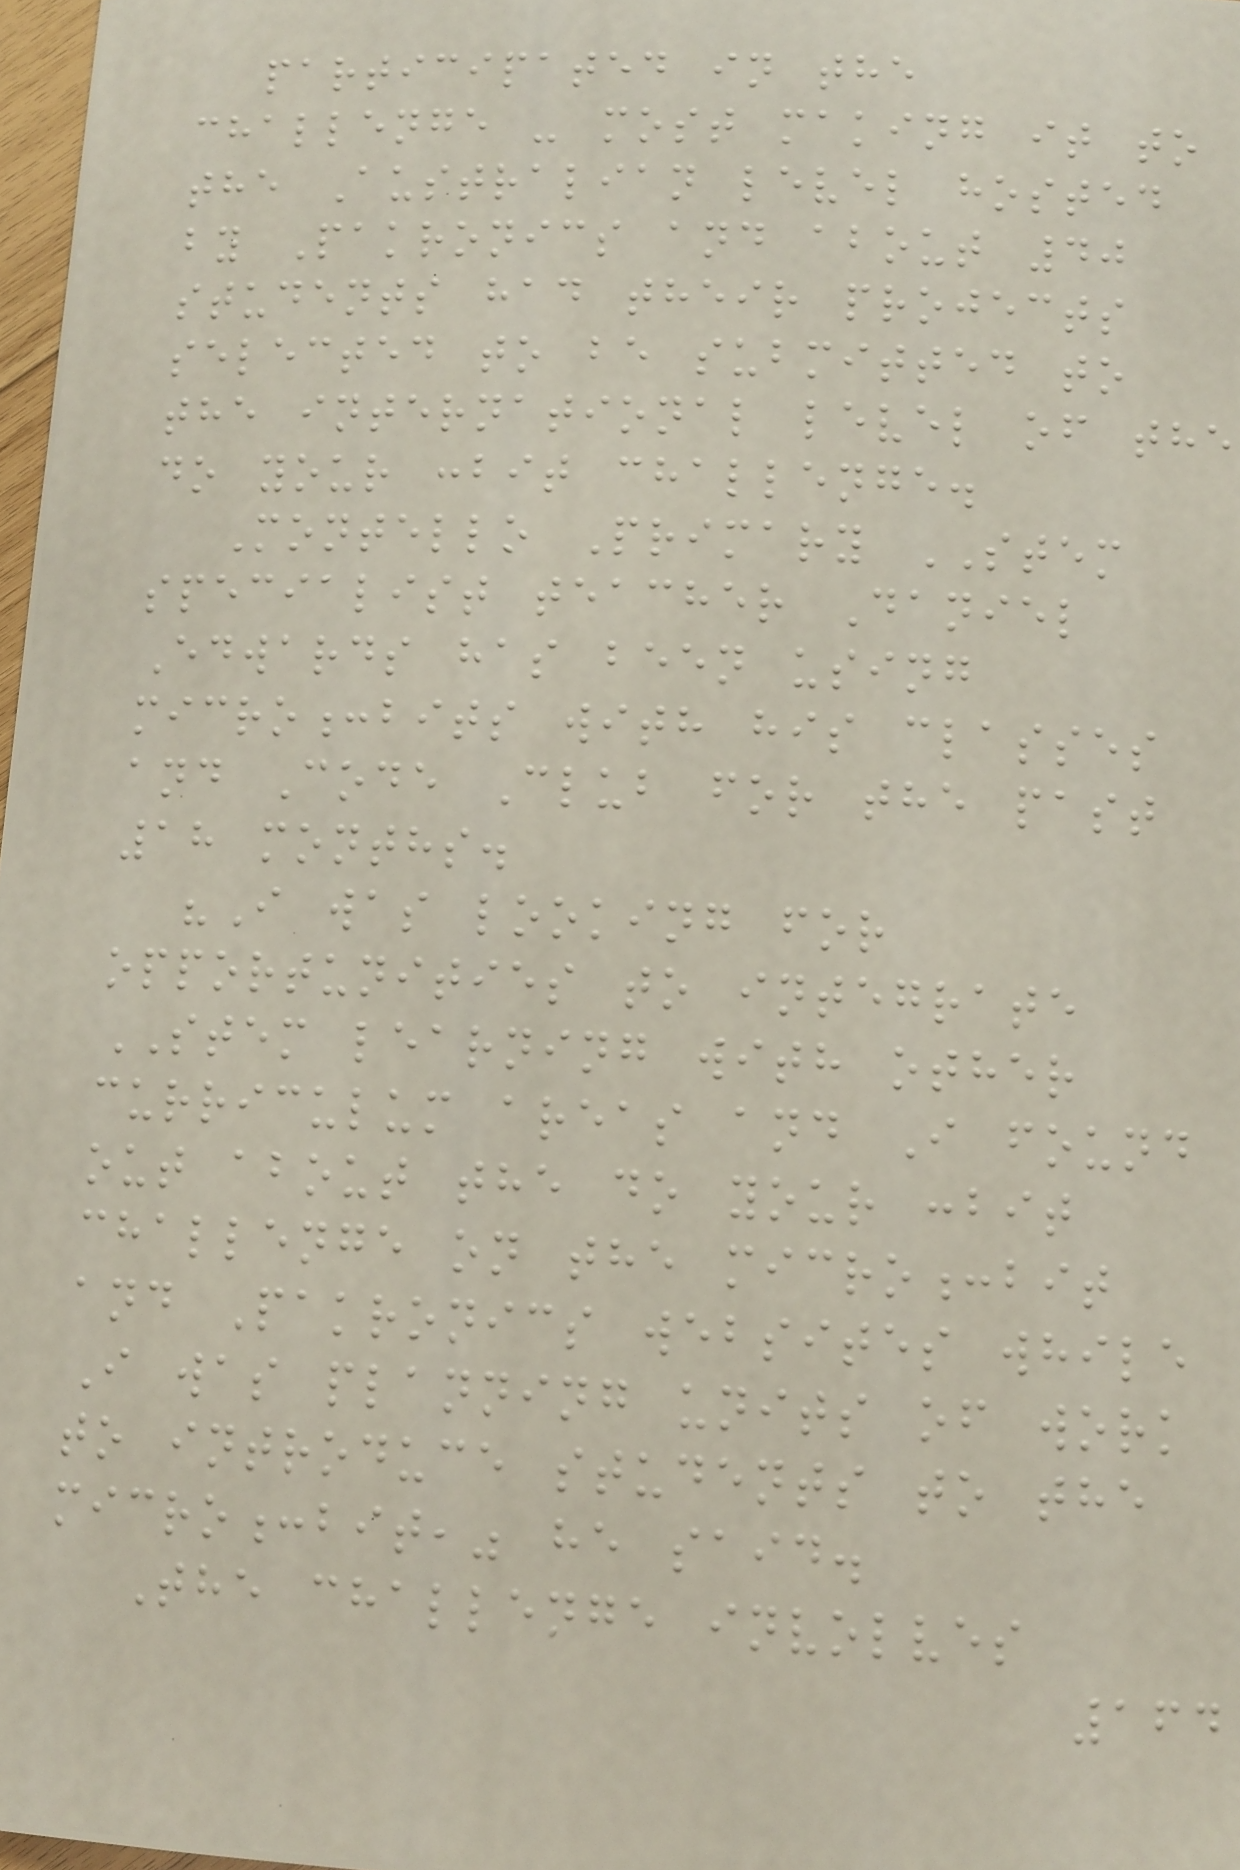participated in the
challenge - most making it to
the Australian level hosted
by Pakronics and about 40
students had their projects
selected to be submitted to
the international level of the
do your :bit challenge.
Montello Primary STEM
specialist teacher Daniel
Edwards has been using
micro:bits with his classes
and Code Club for the past
18 months.
"I was looking for
opportunities to integrate
STEM learning with other
curriculum areas and I found
out about the do your :bit
challenge on the micro:bit
and Pakronics websites while
I was planning units of work
to introduce students to the
micro:bit," he said.
The challenge involves
164
